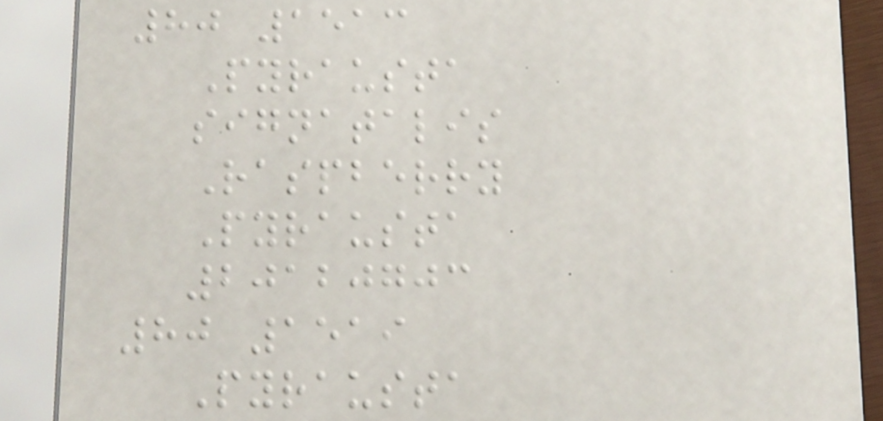80 1513
Pyrausta
signatalis
Raspberry
Pyrausta
20120703
80 1519
Pyrausta
